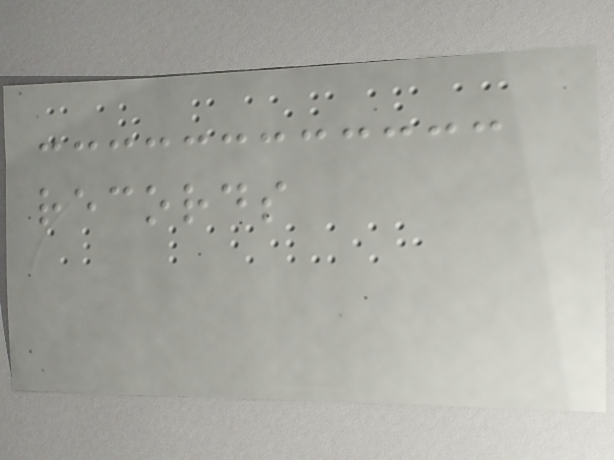records
